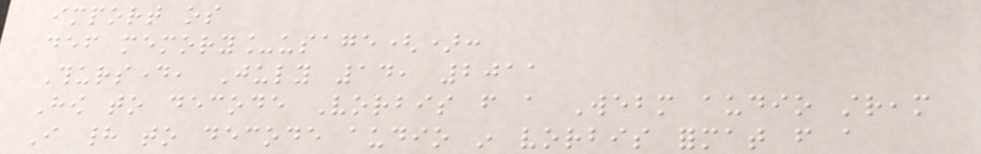import os
def memory_usage():
Thursday, July 14, 2011
How to decode Vorbis from a Webm audio stream
I had to decode audio in vorbis format from a
